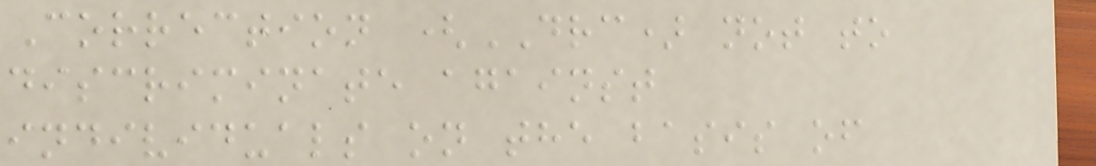Correction (DRC) not to
discriminate against
individuals on the basis of
